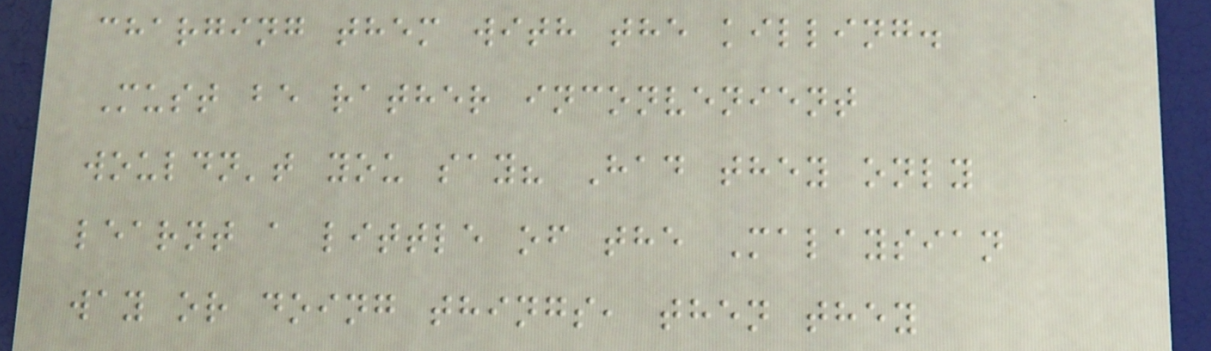charging them with the killing.
Must be rather inconvenient
wouldn't you say? Had they only
learnt a little of the Malaysian
way or doing things, then they
